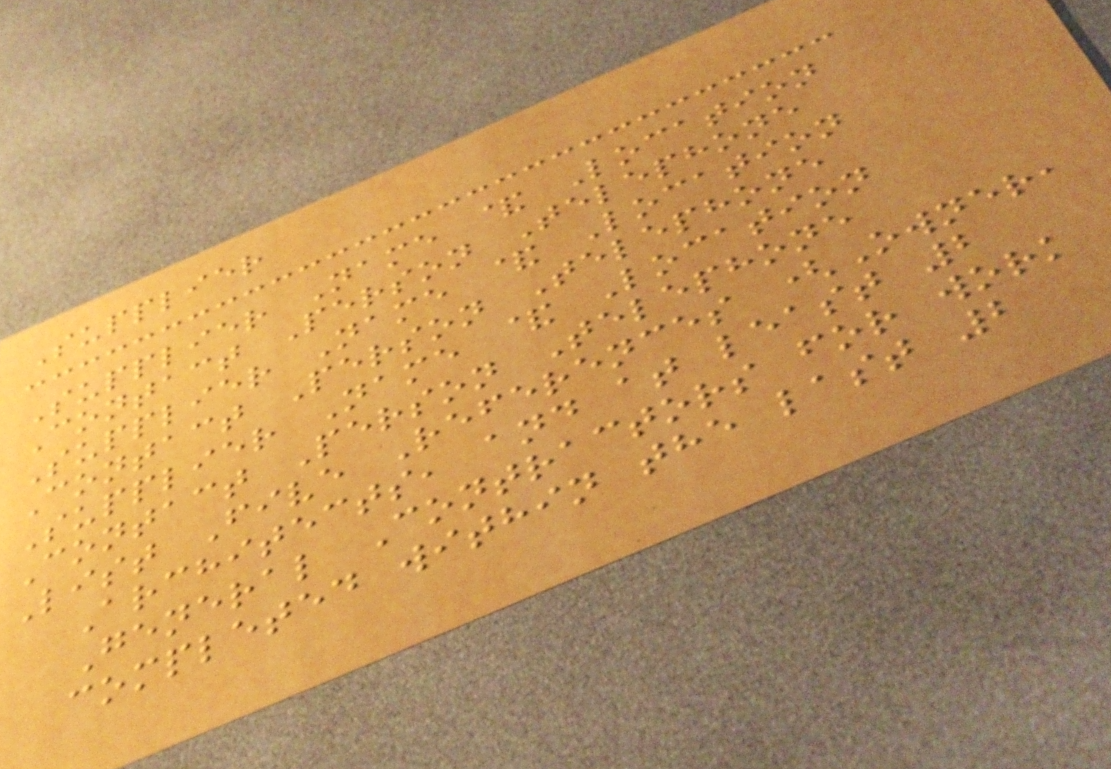Supplier
Supplier Name & Location
Contact Person Telephone
Supplier Name & Location
Contact Person Telephone
Supplier Name & Location
Contact Person Telephone
List Five References (Owner,
Architects, and at least 2
General Contractors for work
completed within the last 2
